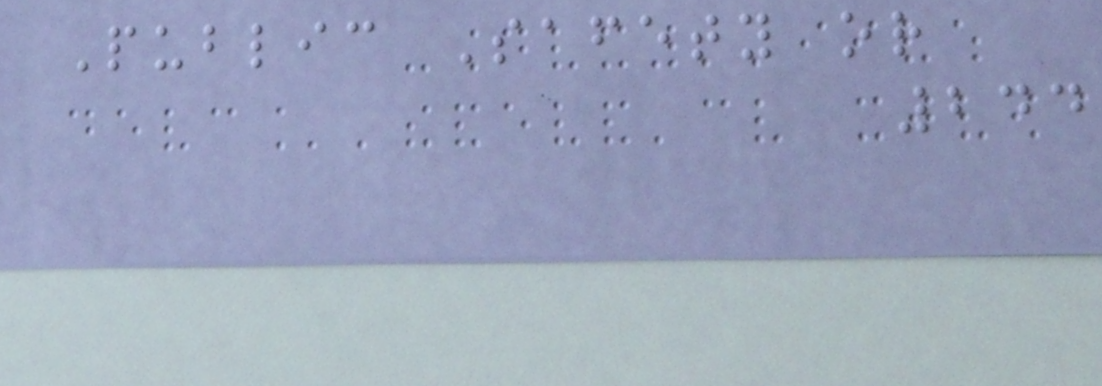Public Safety or
244
